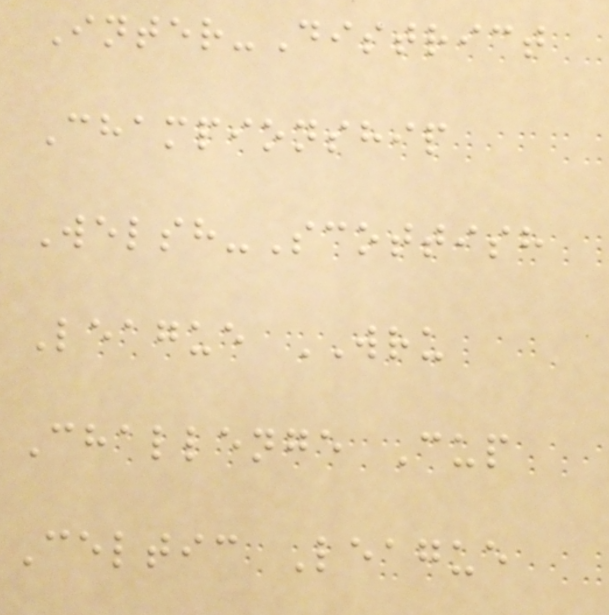Inter-District
Championship
Welsh-Scottish
League WRU
Challenge Cup
Celtic League
